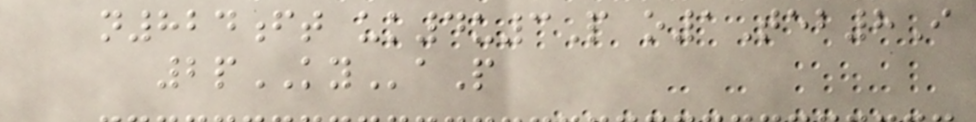n824ft uk4u3P o1Teb8I
2pKYaP
